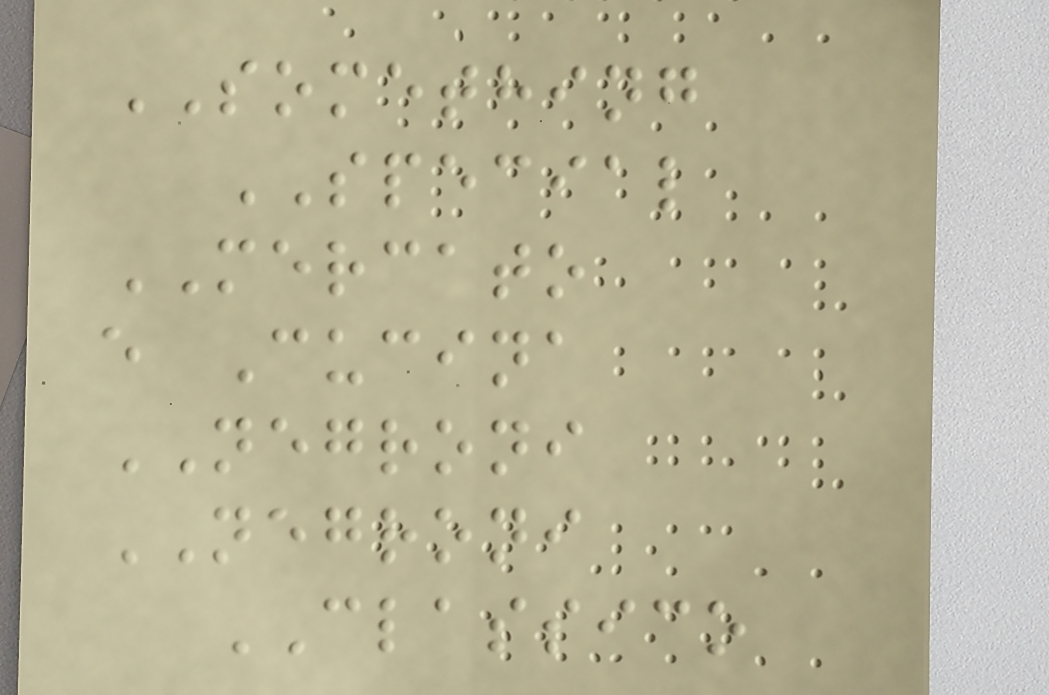SOMETHING
SPECIAL
MERCATO
e Cucina
NEGRONI
NEGRONI
CLASSICO
